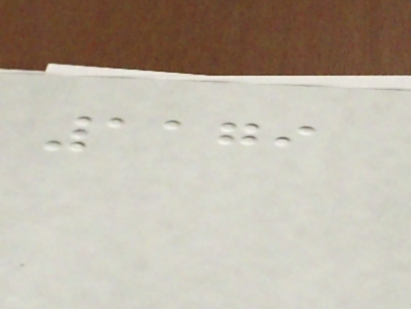1179
